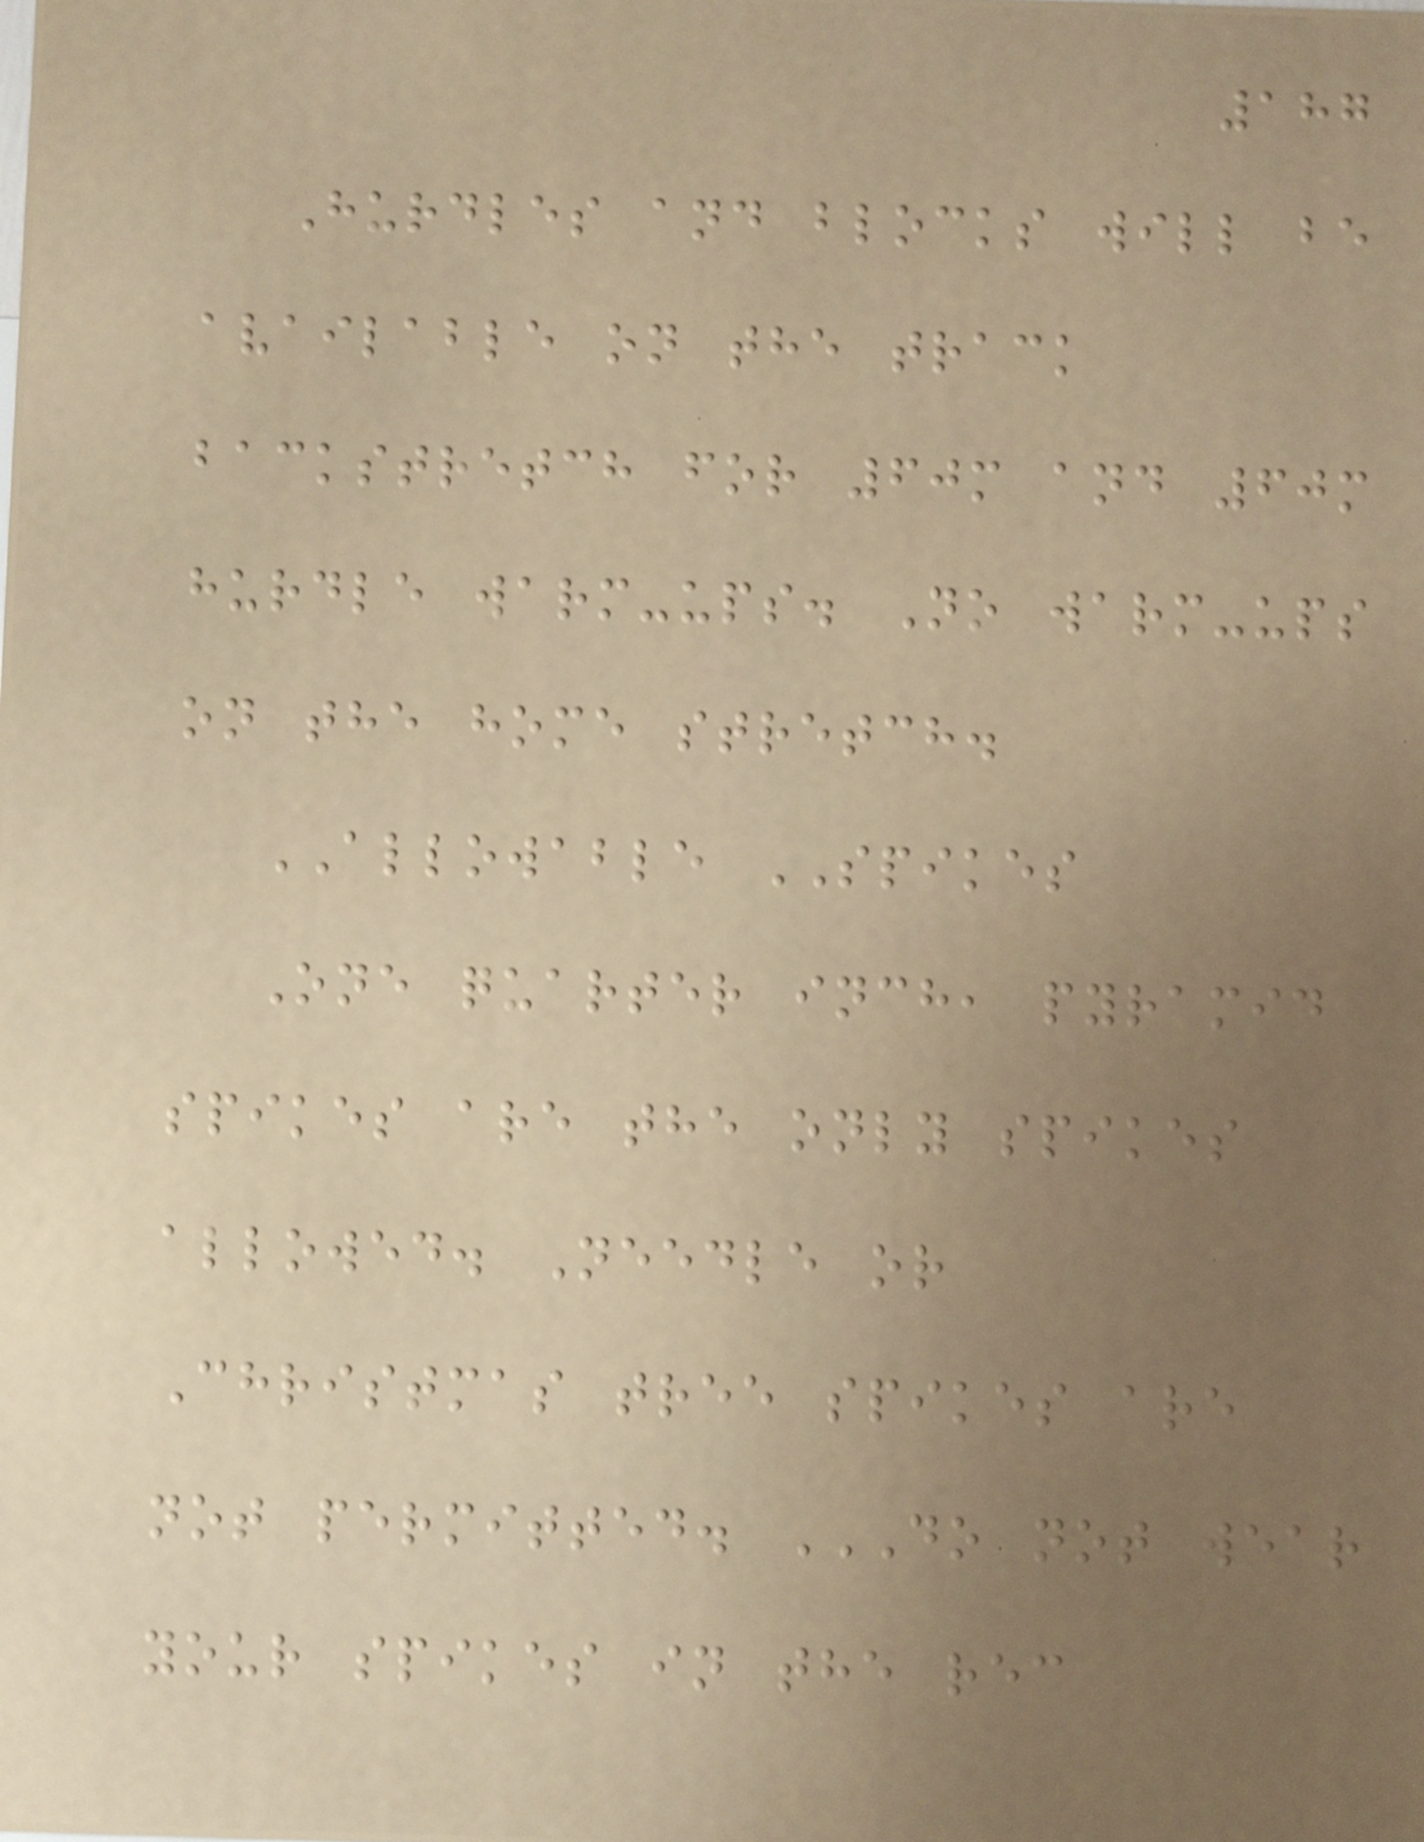187
Hurdles and blocks will be
available on the track
backstretch for 60m and 60m
hurdle warm-ups. No warm-ups
on the home stretch.
ALLOWABLE SPIKES
One quarter inch, pyramid
spikes are the only spikes
allowed. Needle or
Christmas tree spikes are
not permitted. DO NOT WEAR
YOUR SPIKES IN THE REC
